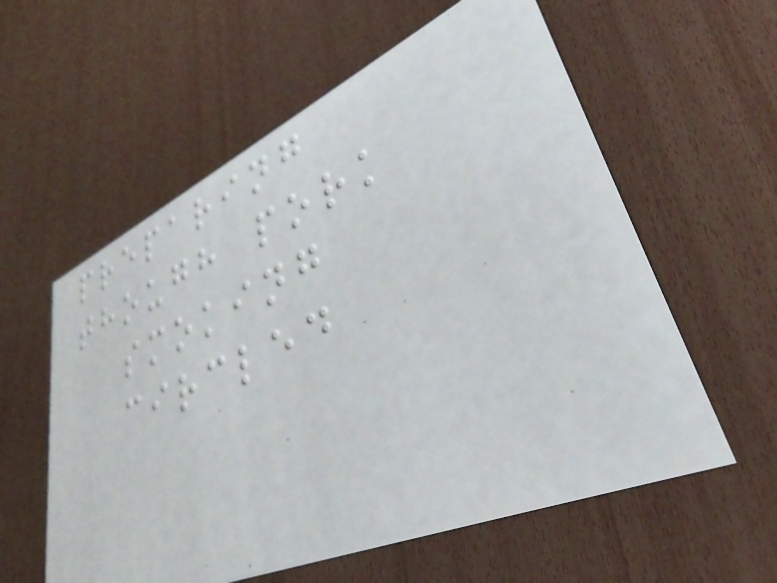preparing
though pork
smoking
circled
